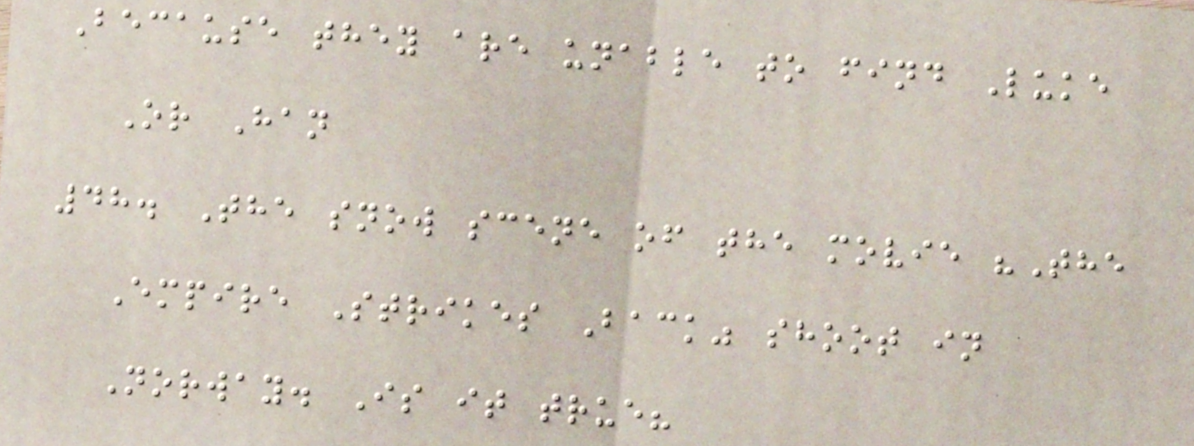Because they are unable to find Luke
Or Han
48. The snow scene of the movie "The
Empire Strikes Back" shoot in
Norway. Is it true?
